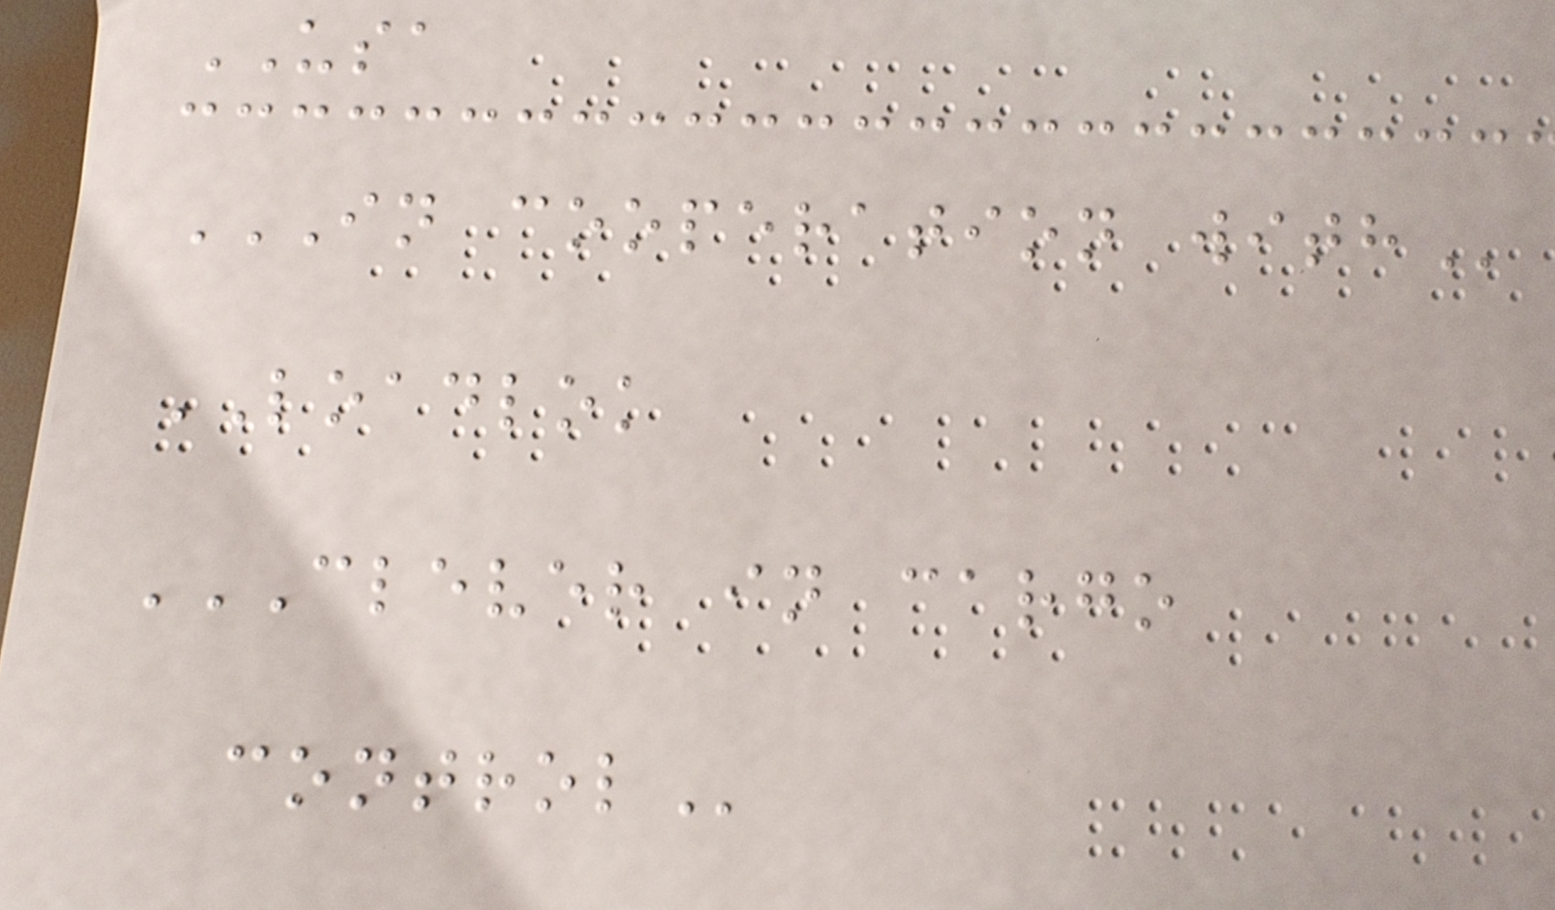USA
IN COOPERATION WITH
LOADLOK
CLEVER IN CARGO
CONTROL
